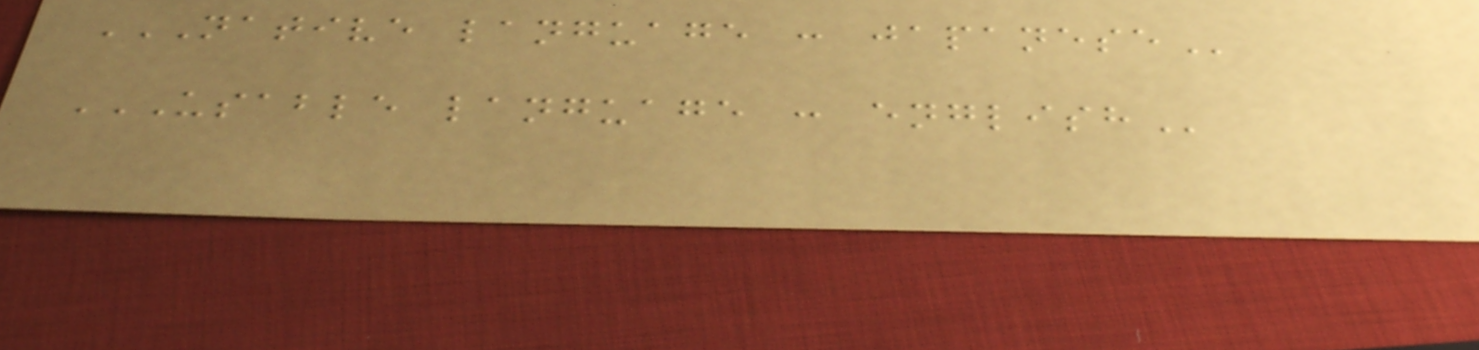NATIVE LANGUAGE : JAPANESE
USABLE LANGUAGE : ENGLISH
